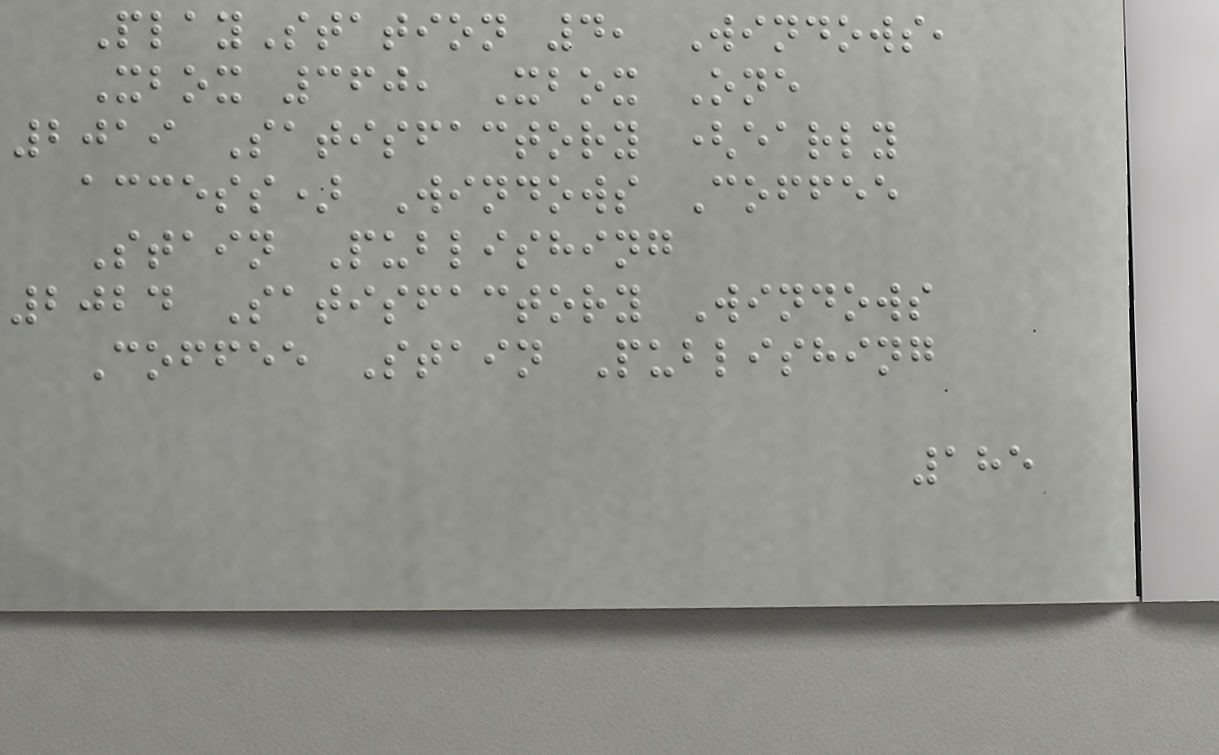PlayStation 4, Windows,
Xbox 360, Xbox One
2019 Satisfactory (early
access) Windows Coffee
Stain Publishing
2024 Satisfactory Windows
Coffee Stain Publishing
185
